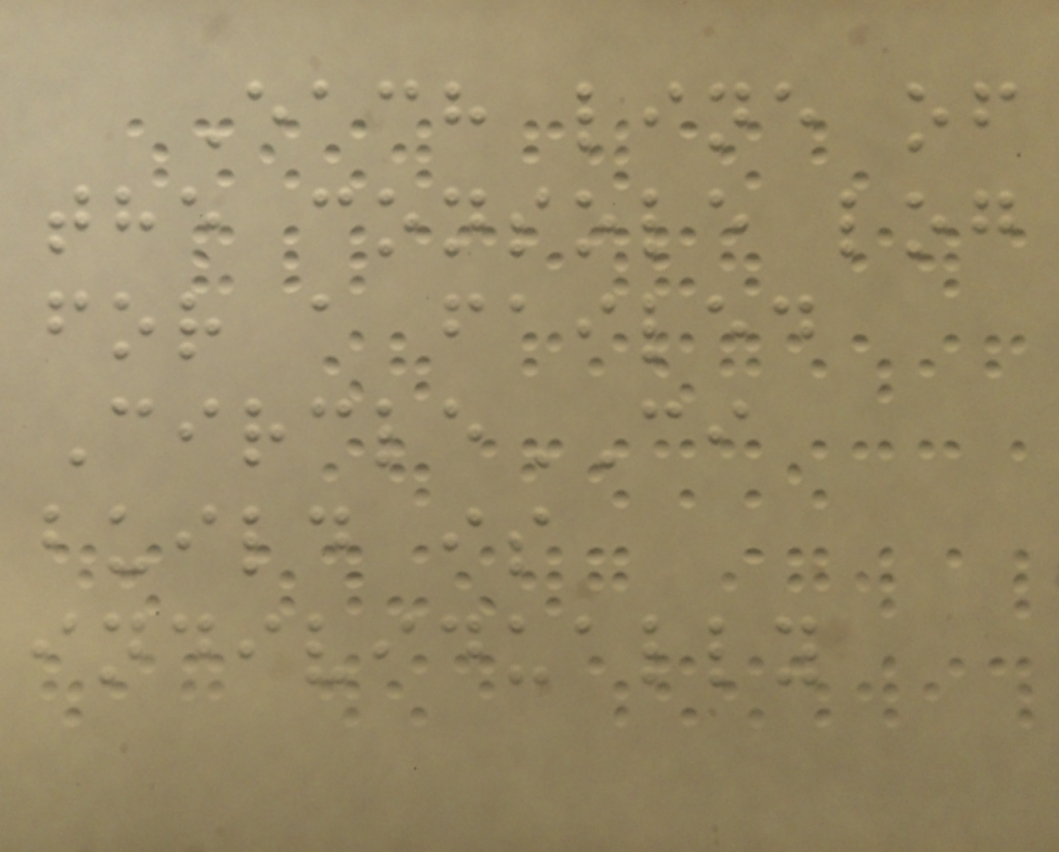Each line of
the console log
for a failed
CircleCI
build is
individually
